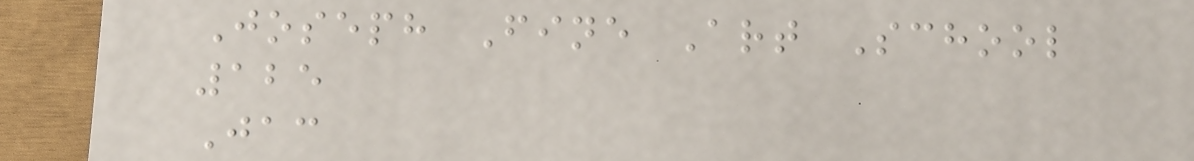Joseph Fine Art School
125
Jac
